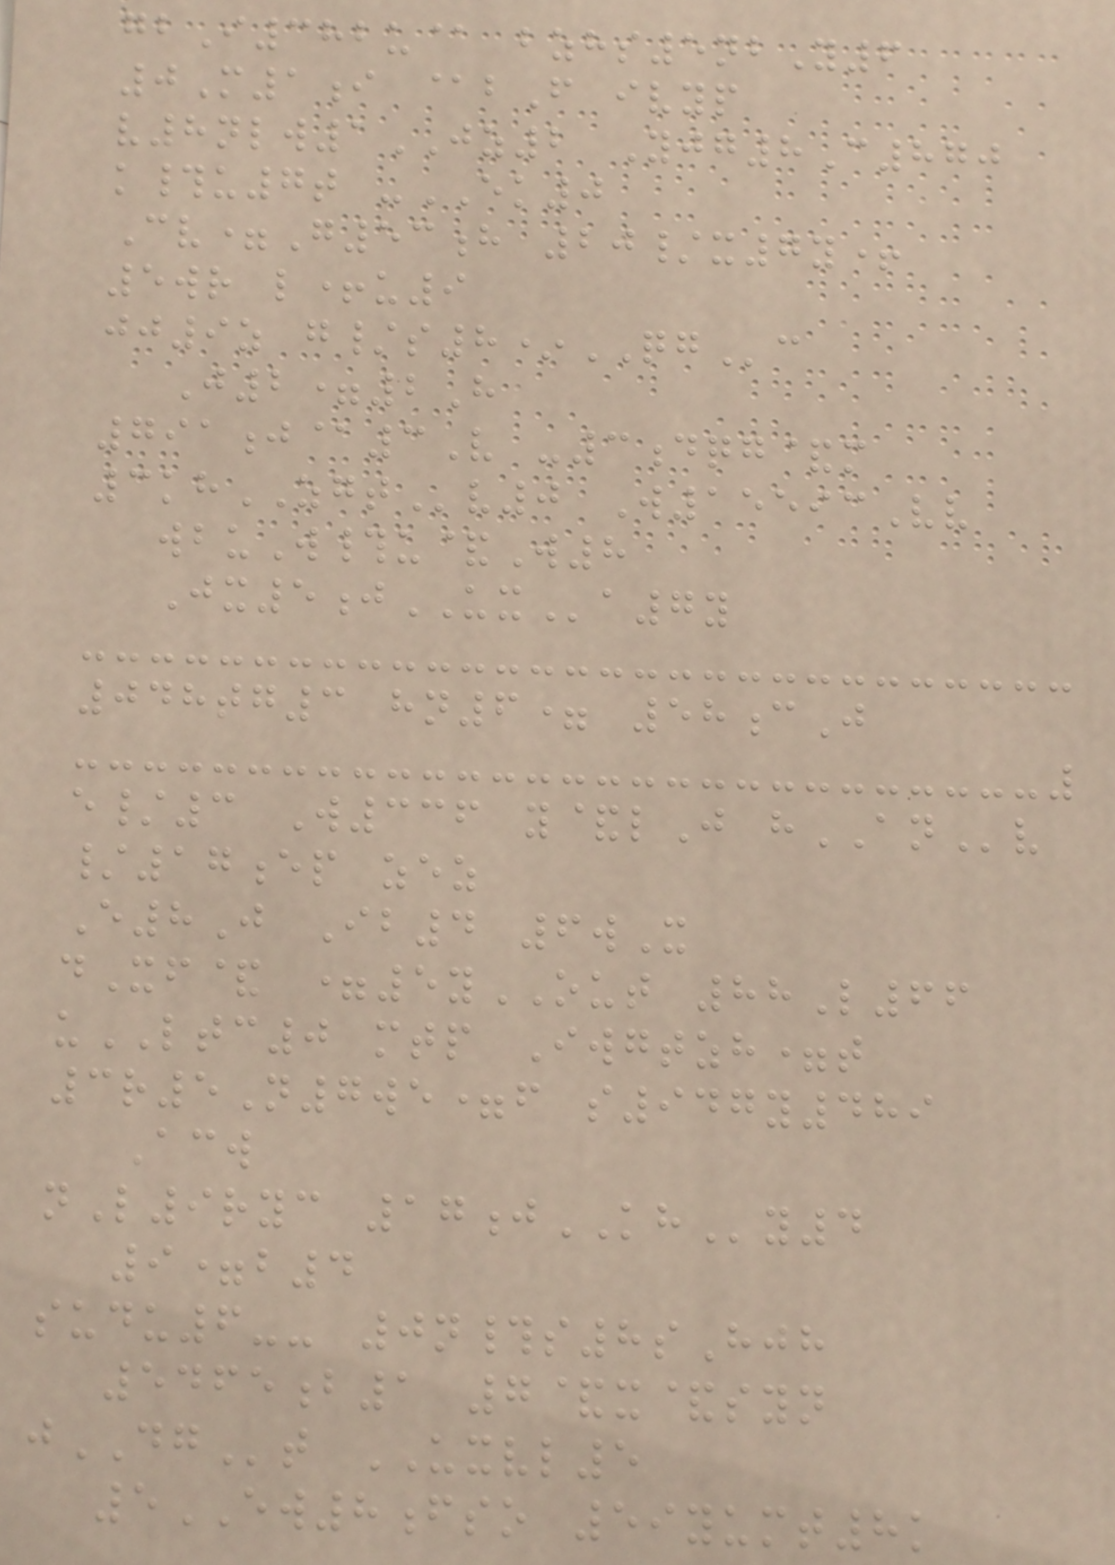gbI382u@ bzhs5nbY6
0M1i @bF ivyp
v8nlw1JZ2 Yjg8C870
k#u7t -EK0
Cv=G53h 20/x7y+
5wr l+u9
jj9z g/s8*QGc
J2=2H
791j@3V -3dqg&m
3khZGTv0 W15593Vv
wbuW#u&W8
Jx5jUXa7y
048tg3 hn6= 58cJ
e/3 W336 y&lJ hANv
/17ep zez
E8J Ib4 6wX
dXf& =5yOUT 88L66
uLTC0 mtp Iwgtzh=t
3r5N7we=f s947y489
Acw
nL9ryc 17jKHy4
9=b4
sudu6-- 0n#s8sHjh
5465b1 7&x&syn
jDGt UXVL5
5EW8fso 59yumt8k
